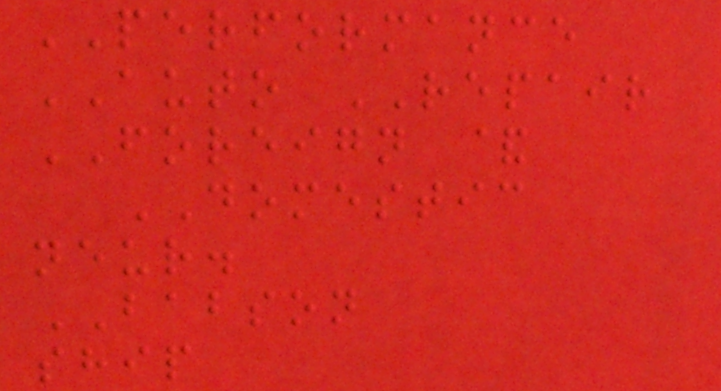PERFORMANCE
AUTO REPAIR
FOREIGN &
DOMESTIC
neur.
BABSON
ship
